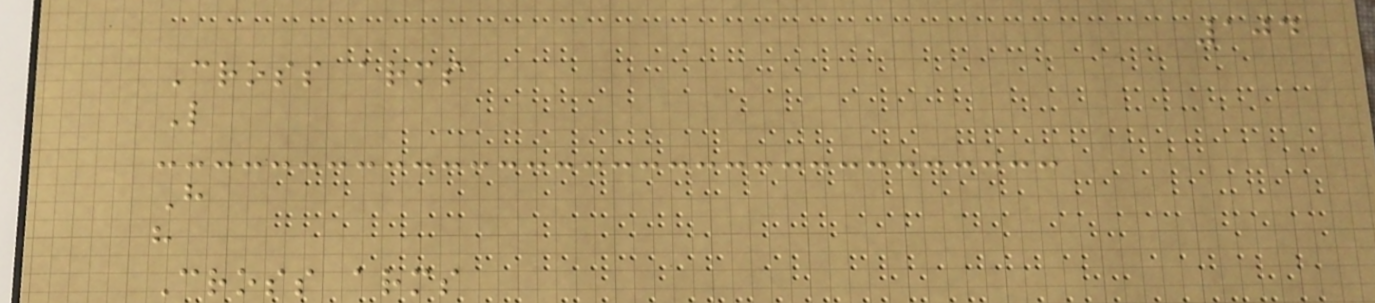104
Cross arms
L
H
h
Cross arms
